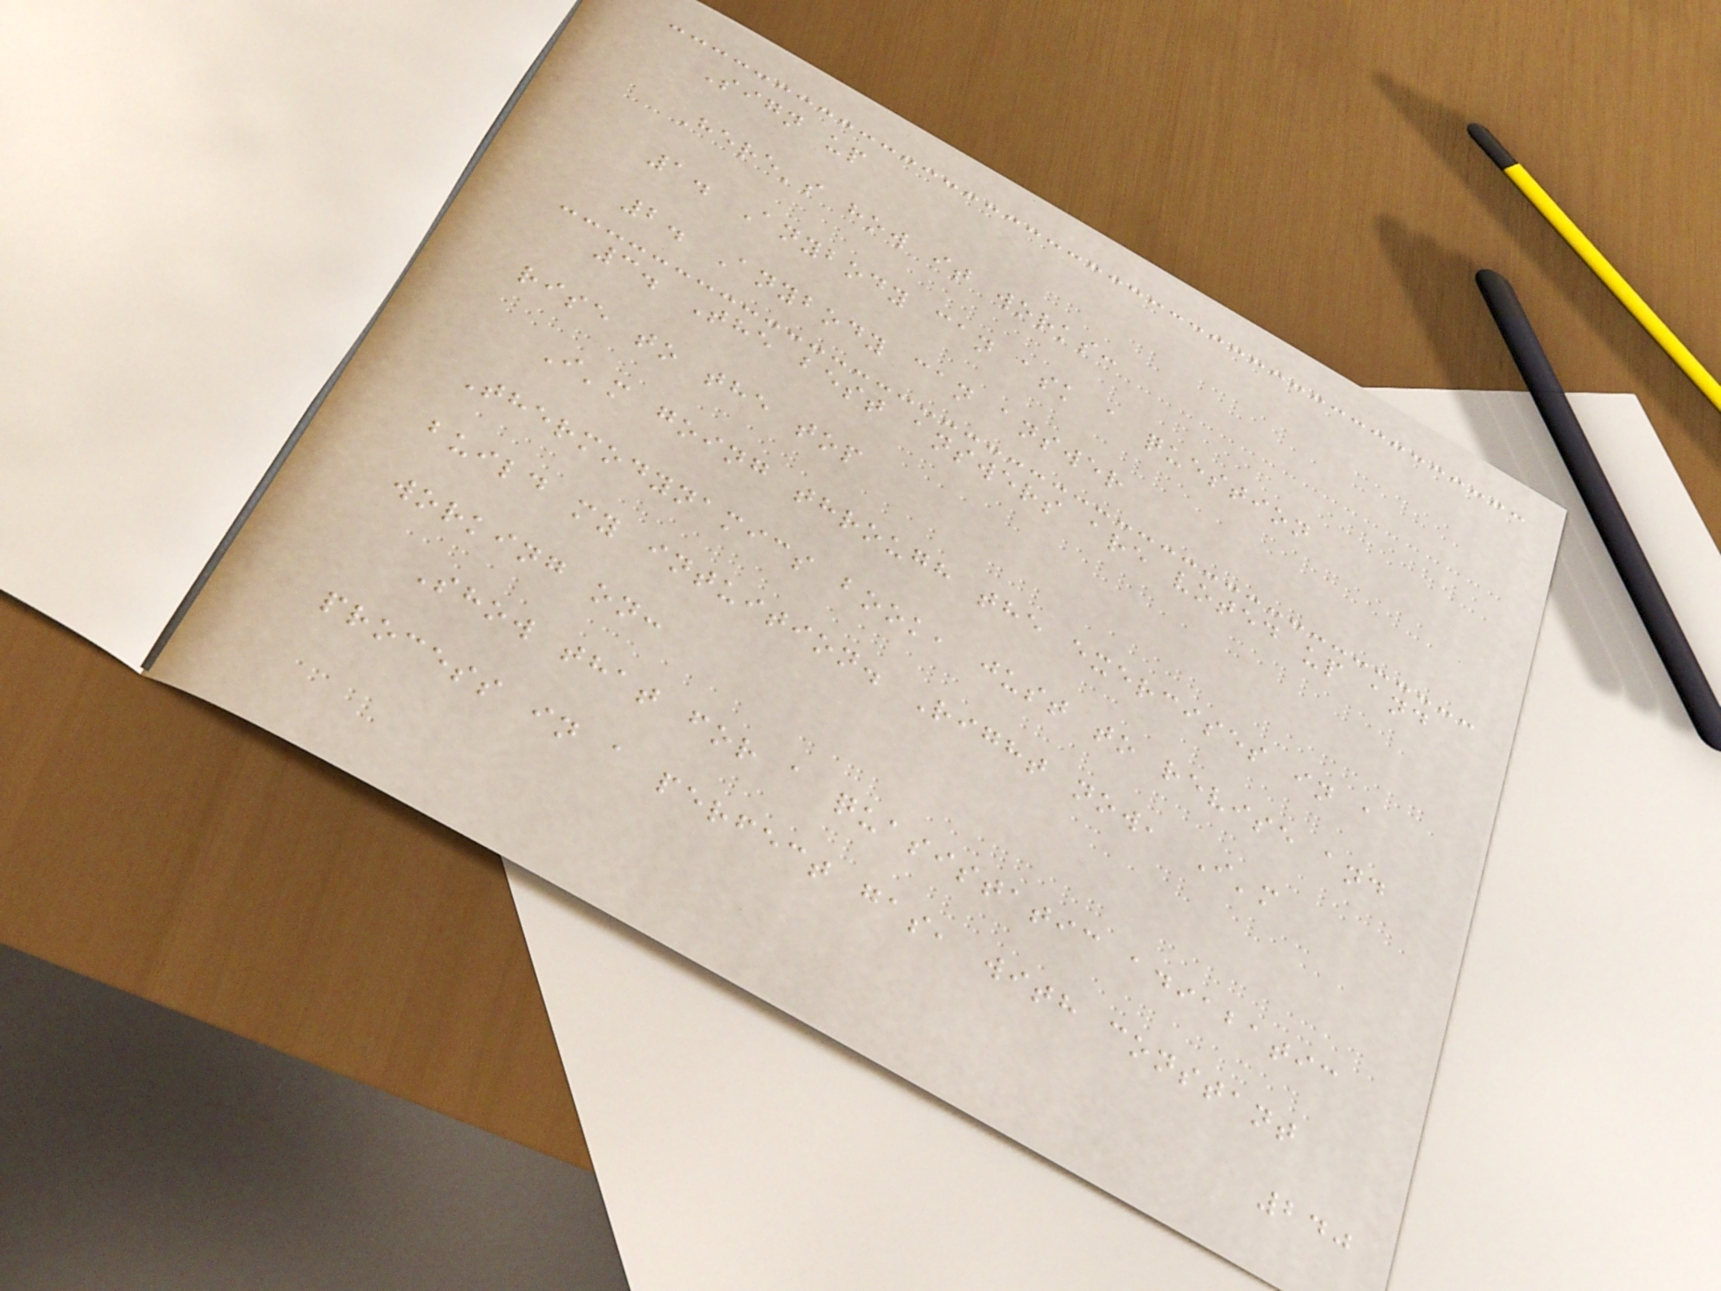Sign up
Here's how it works:
1. Anybody can ask a question
2. Anybody can answer
3. The best answers are voted up and
rise to the top
I'm going through the exercises in a
Thermodynamics book, just to revise and
build my intuition. Right now, I'm
working on:
Show that for a quasistatic adiabatic
process in a perfect gas, with constant
240
